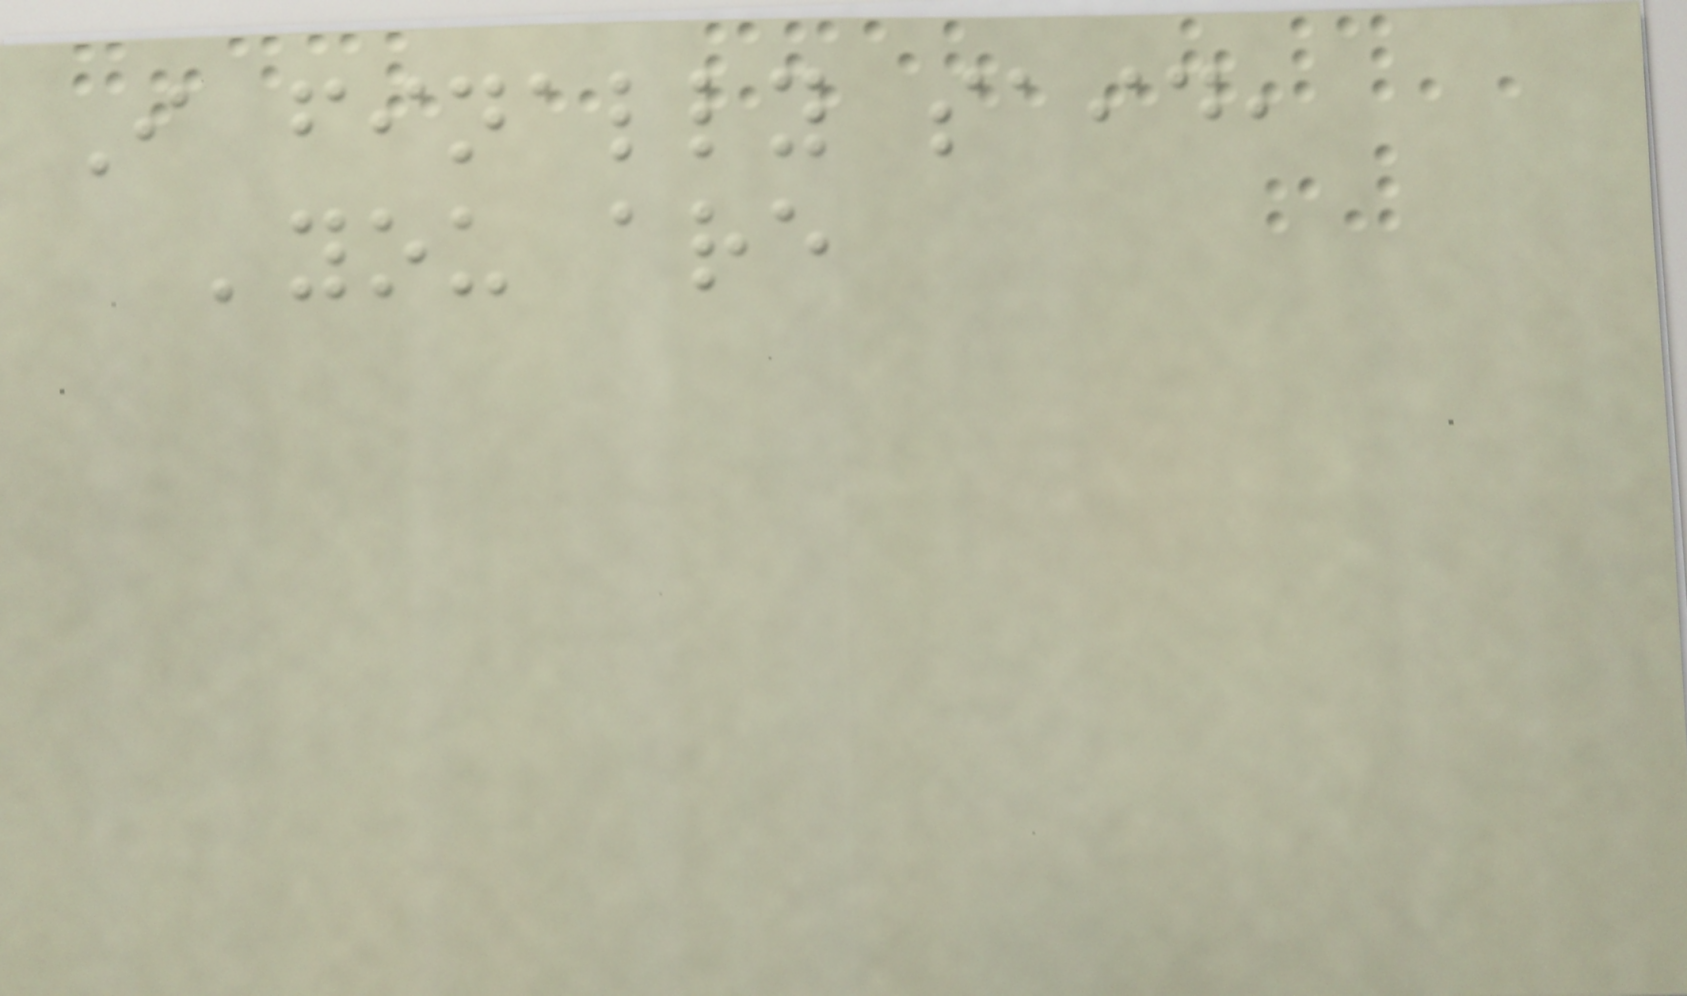I finally said,
'you are
